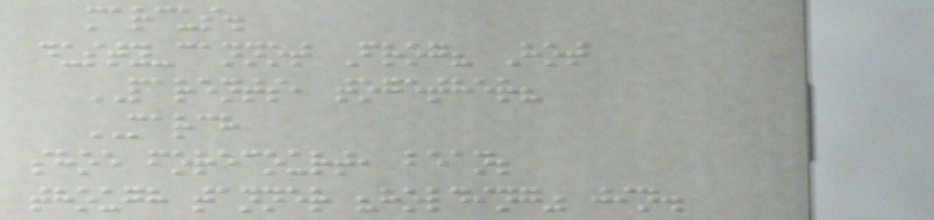marcus.
dusty-cannot Frog? Hot
PARENTS, together?
MARCH
shoe forecourt, bean;
though tanner "holding" jin.
